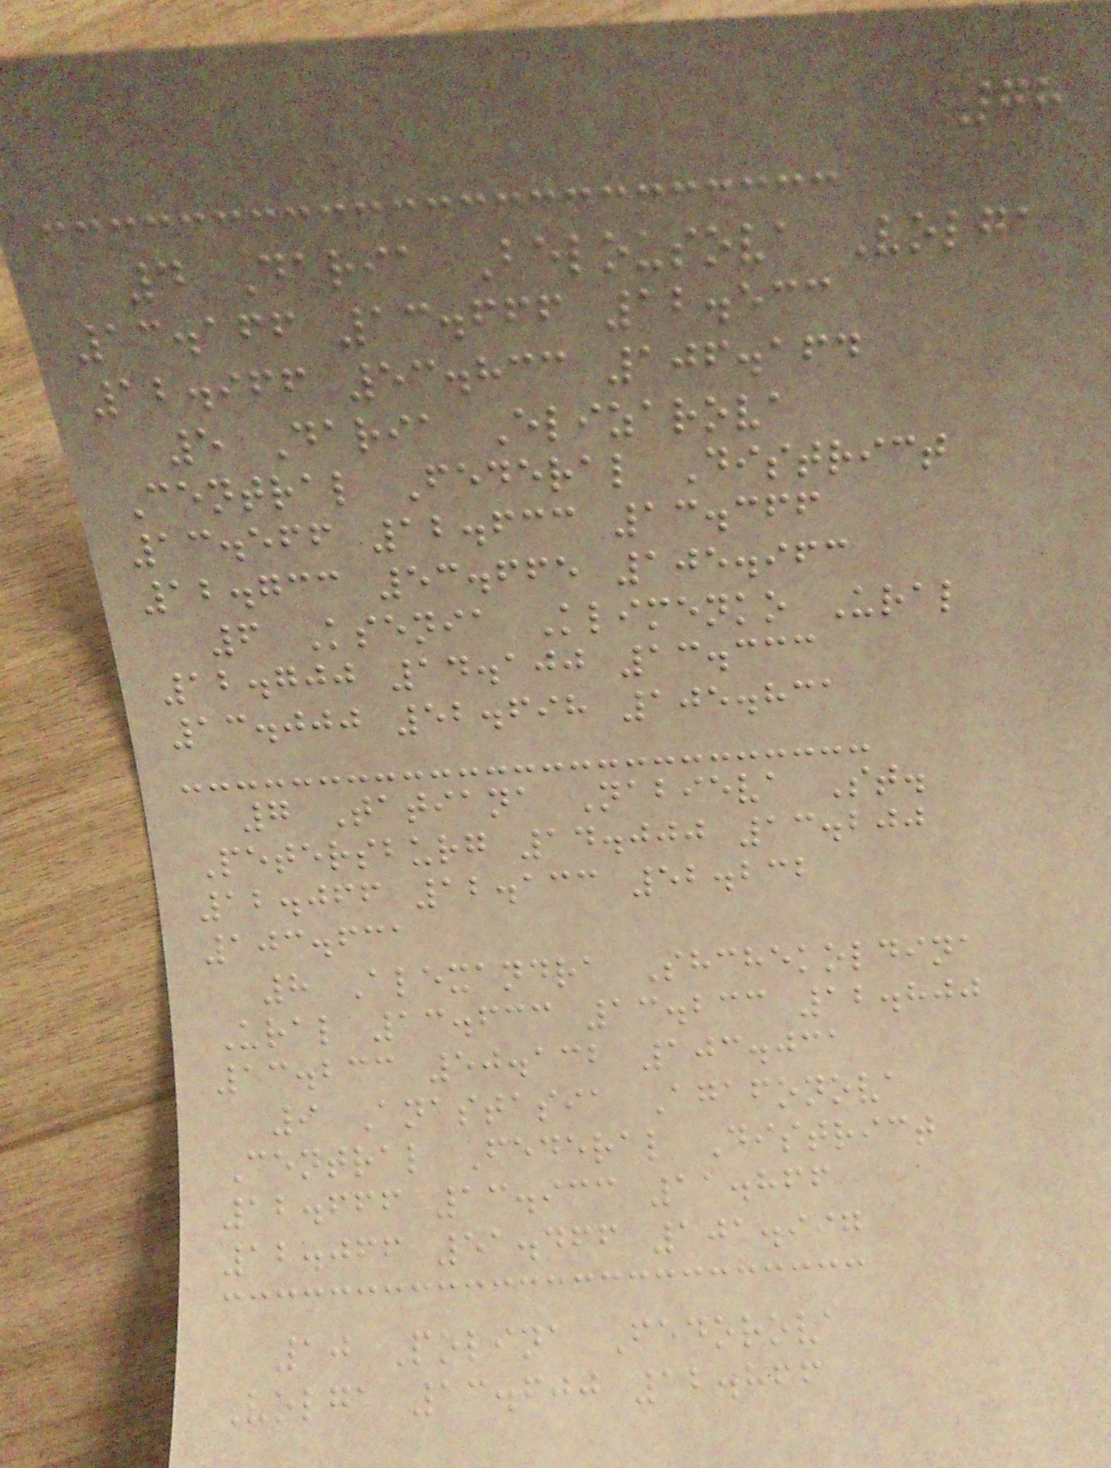78
4 Daria Belousova Volga
13.166 13.666 12.533
12.966 53.833 106.164
5 Daria Elizarova
Central Federal District
13.566 12.633 13.366
12.733 53.665 105.963
6 Ksenia Klimenko Ural
12.700 14.100 13.333
13.000 52.698 105.831
7 Tatiana Nabieva St.
Petersburg 14.000 13.200
12.066 12.133 52.232
103.631
8 Alexandra Shchekoldina
Ural 13.633 13.233 12.800
13.233 50.132 103.031
9 Anastasia Agafonova
Central Federal District
12.666 13.933 11.866
12.066 51.466 101.997
10 Polina Fedorova
Volga 13.600 12.866
